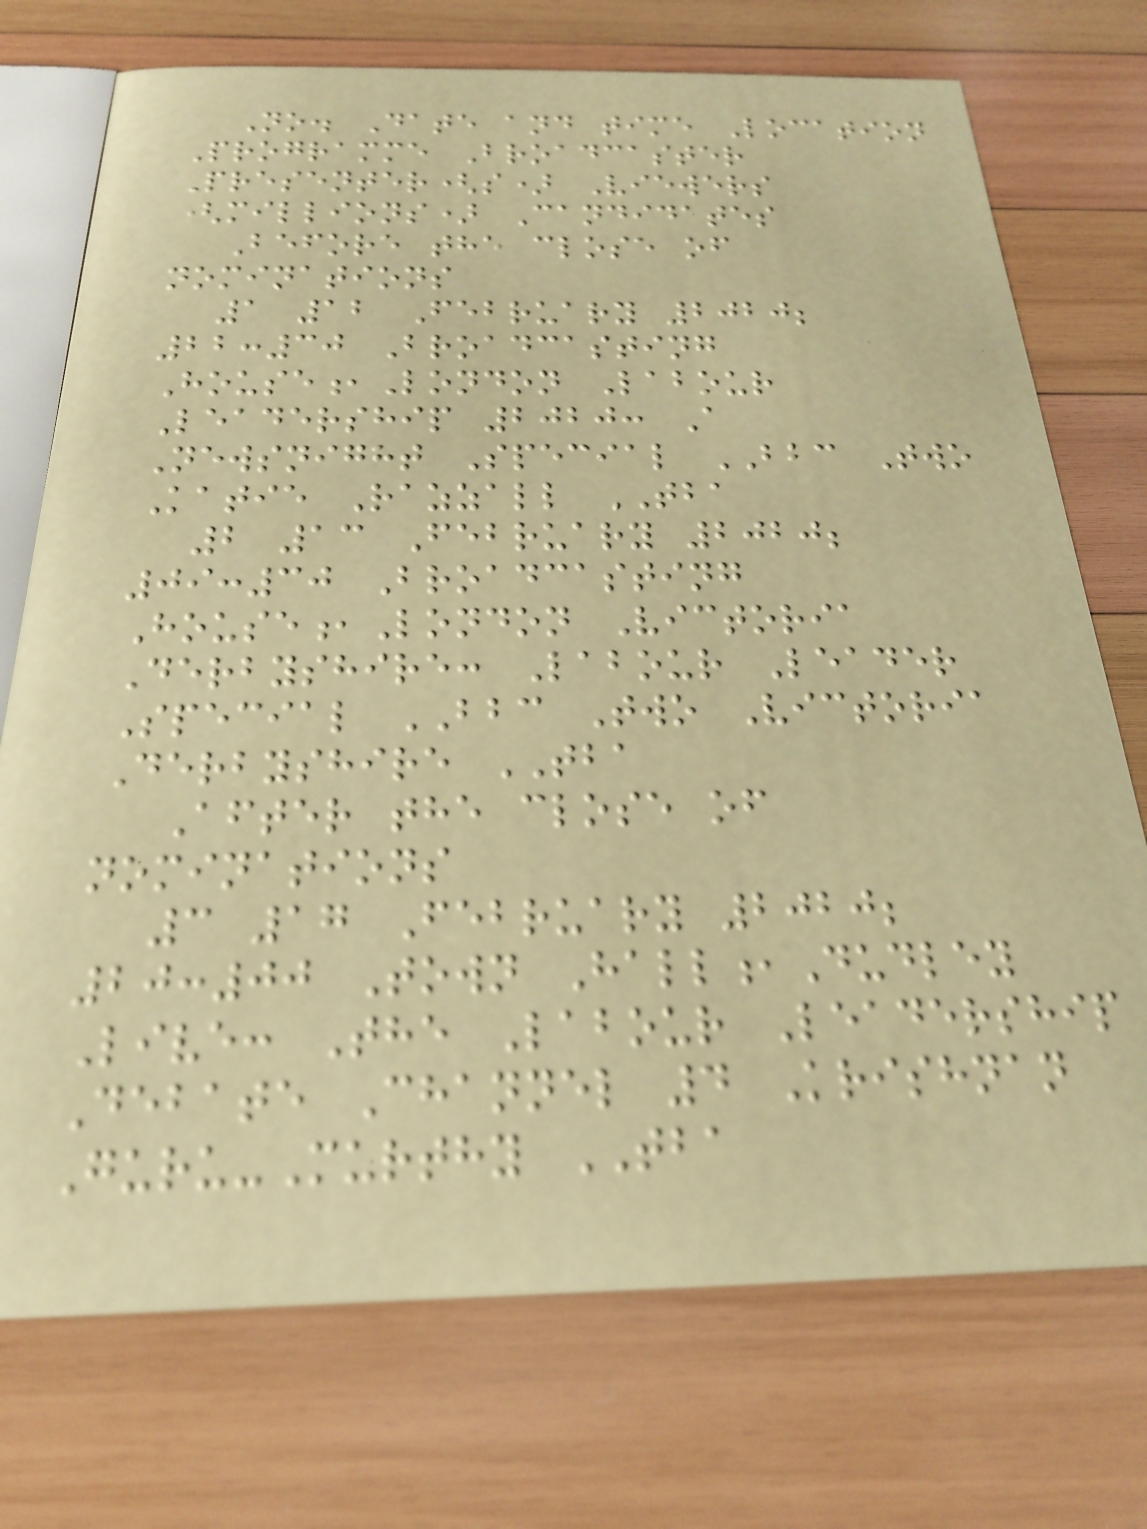No. Date and time Location
Programme Broadcaster
Presenter(s) Viewers
(millions) Candidates
Before the close of
nominations
1 12 February 2020;
22:30 Broadcasting
House,London Labour
Leadership 2020: A
Newsnight Special BBC Two
Katie Razzall TBA
2 13 February 2020;
09:30 Broadcasting
House,London Victoria
Derbyshire: Labour Leader
Special BBC Two Victoria
Derbyshire TBA
After the close of
nominations
3 17 February 2020;
20:00 Town Hall,Dudley
Live: The Labour Leadership
Debate Channel 4 Krishnan
Guru-Murthy TBA
